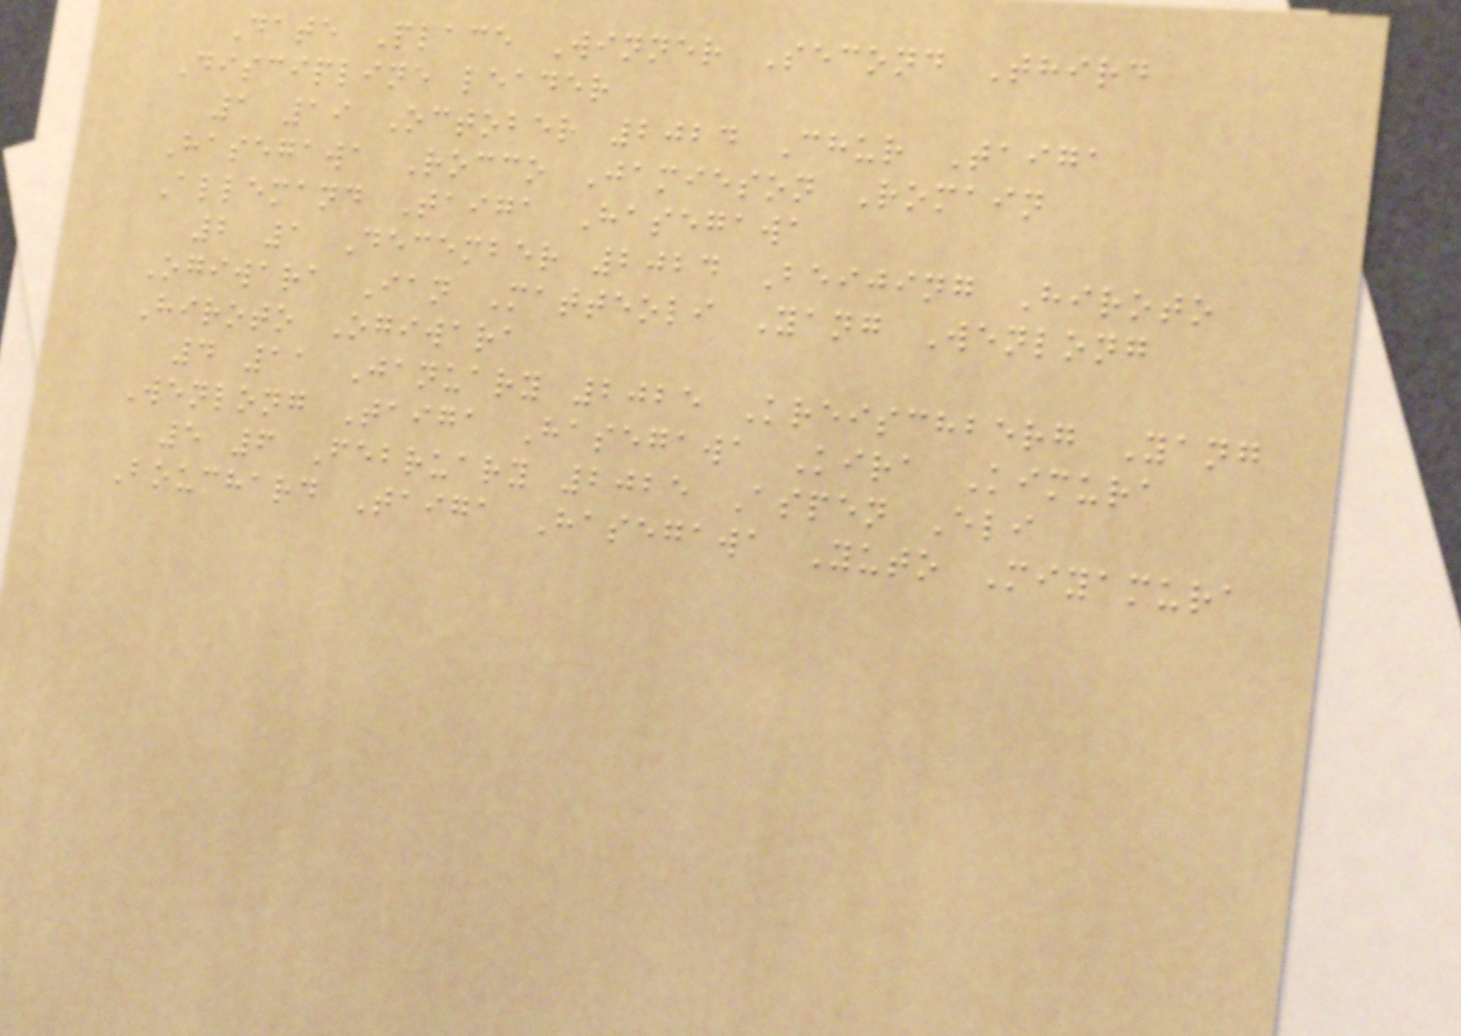Date Place Winner Second Third
Discipline leader
1 19 October 2024 Chur Taiga
Hasegawa Rocco Jamieson Romain
Allemand Taiga Hasegawa
2 1 December 2024 Beijing Hiroto
Ogiwara Ian Matteoli Yang Wenlong
Hiroto Ogiwara
4 11 January 2025 Kreischberg Yang
Wenlong Taiga Hasegawa Kira Kimura
5 6 February 2025 Aspen Eli
Bouchard Taiga Hasegawa Yuto Miyamura
